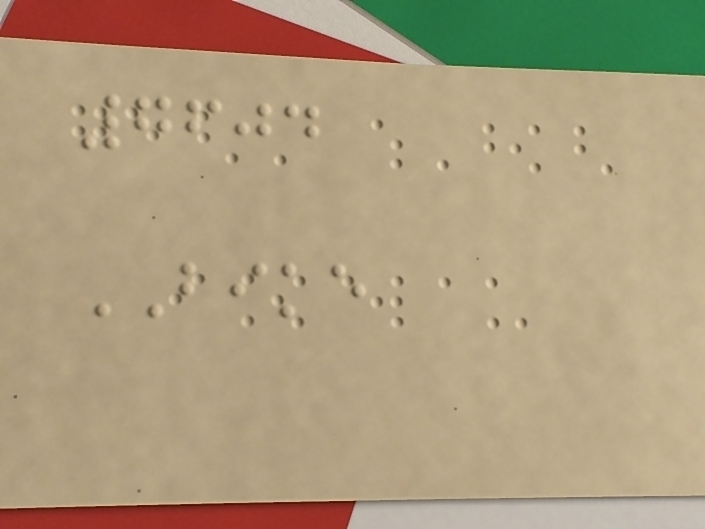7604
BIKE
